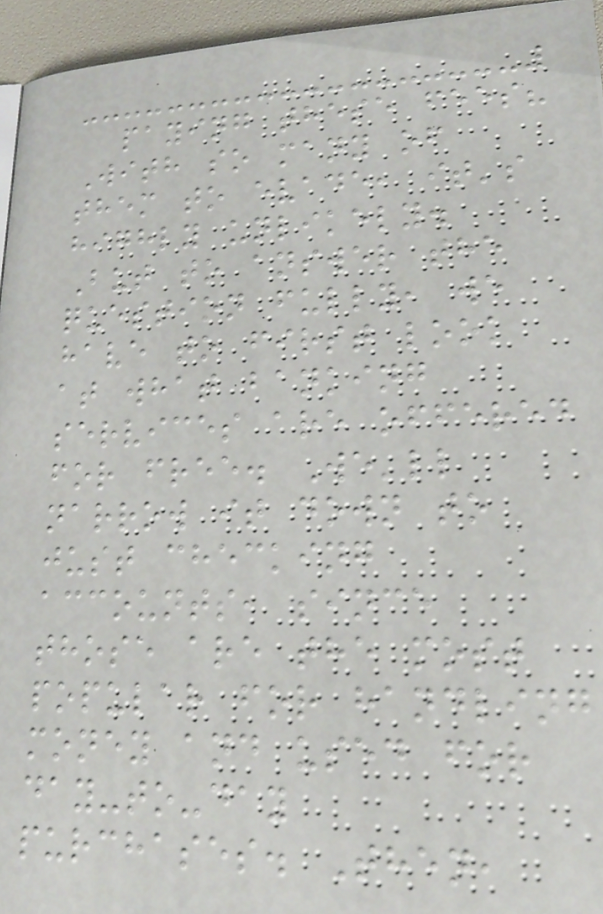paying these fees?
With so many of
them to evade, it's
highly unlikely.
But to answer the
question fully, we
have to first look
at what banking
services are offered
for free. We'll
narrow it down to
just checking
accounts, since
those are the most
popular for handling
money and used for
day-to-day
purchases. Then,
